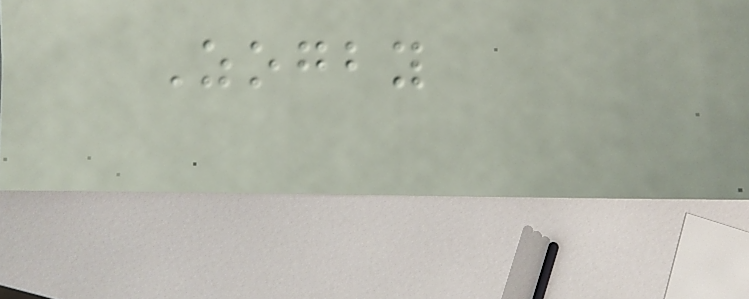Zogby
